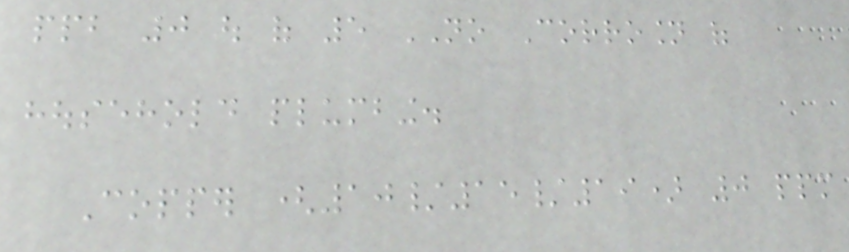ppb 0 out of 5 NO Corrosion of
household plumbing.
Copper (10/15/19) 0 ppm
